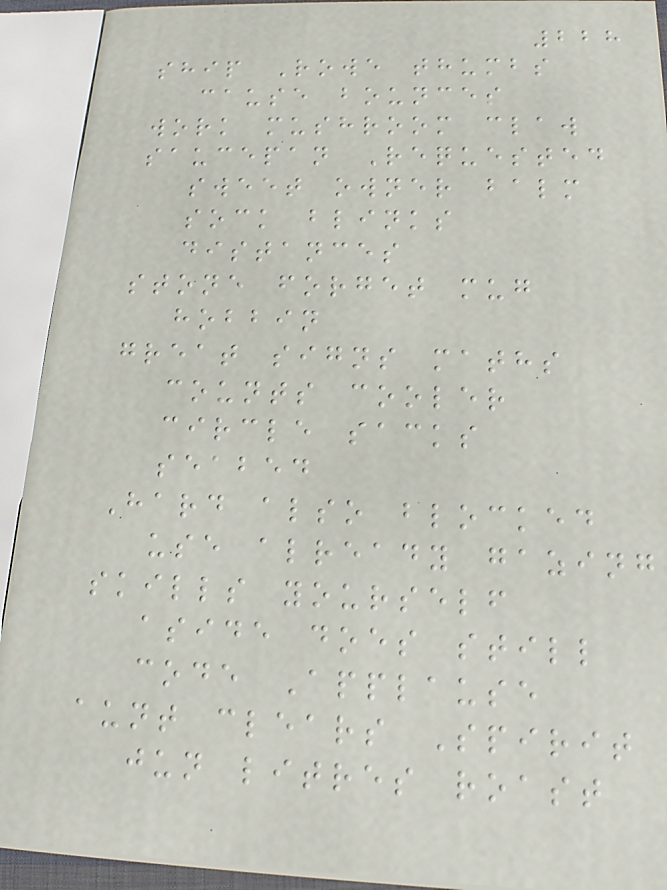228
ship Rowe thumbs
cause bounces
work mushroom claw
saucepan Requested
sweet owner balm
sock blinks
distances
stone forget mug
hobbin
great signs maths
counts cooler
circle sacks
seabed
Hard also blocked
use already gazing
skills yourself
aside does still
code Applause
aunt clears Spirit
jun litres roast
